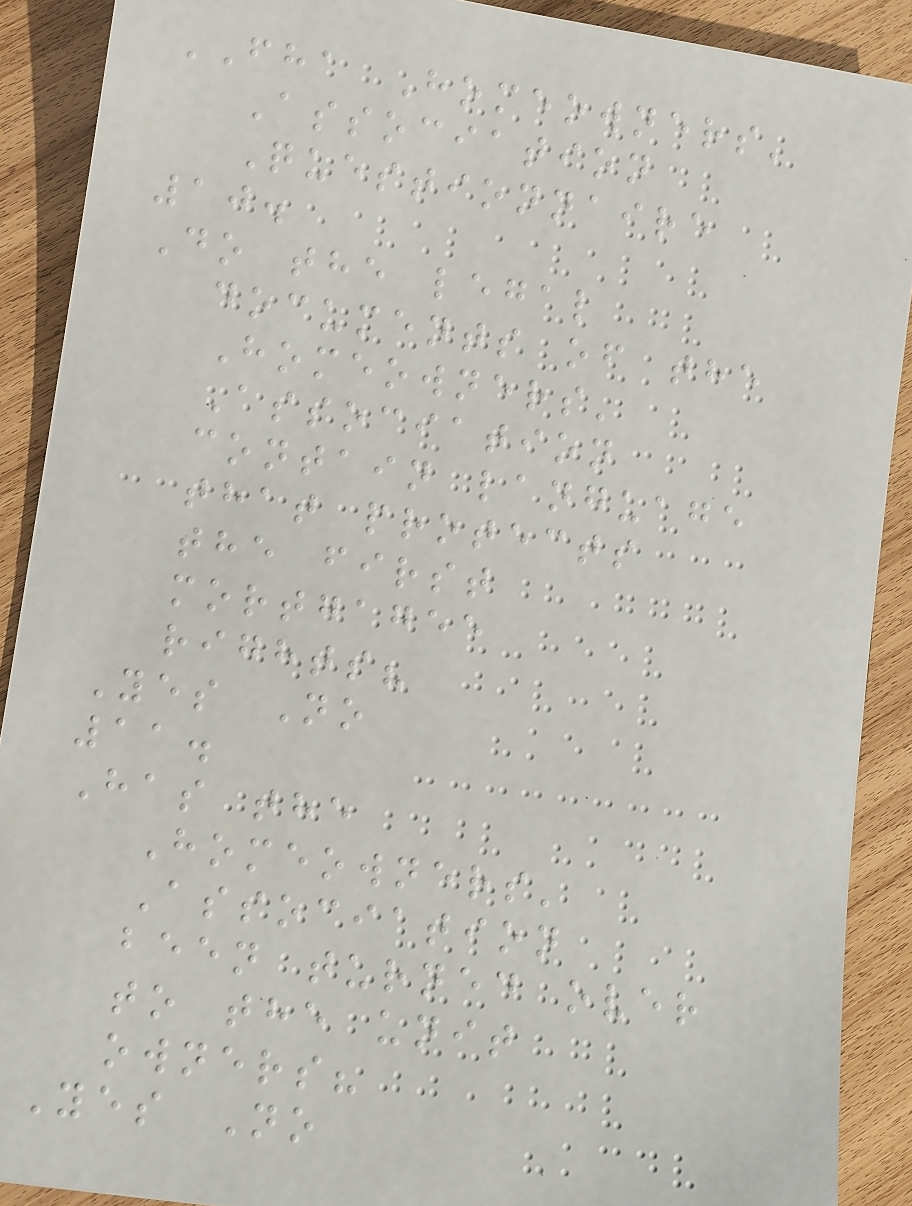FHA Homeowners'
Association
Questionnaire
10.
Do the legal
documents of the
Homeowners'
Association
contain language
that protects
the first
mortgagee
rights?
Yes No
11.
Has the
Homeowners'
Association
been turned over
to the unit
owners?
Yes No
